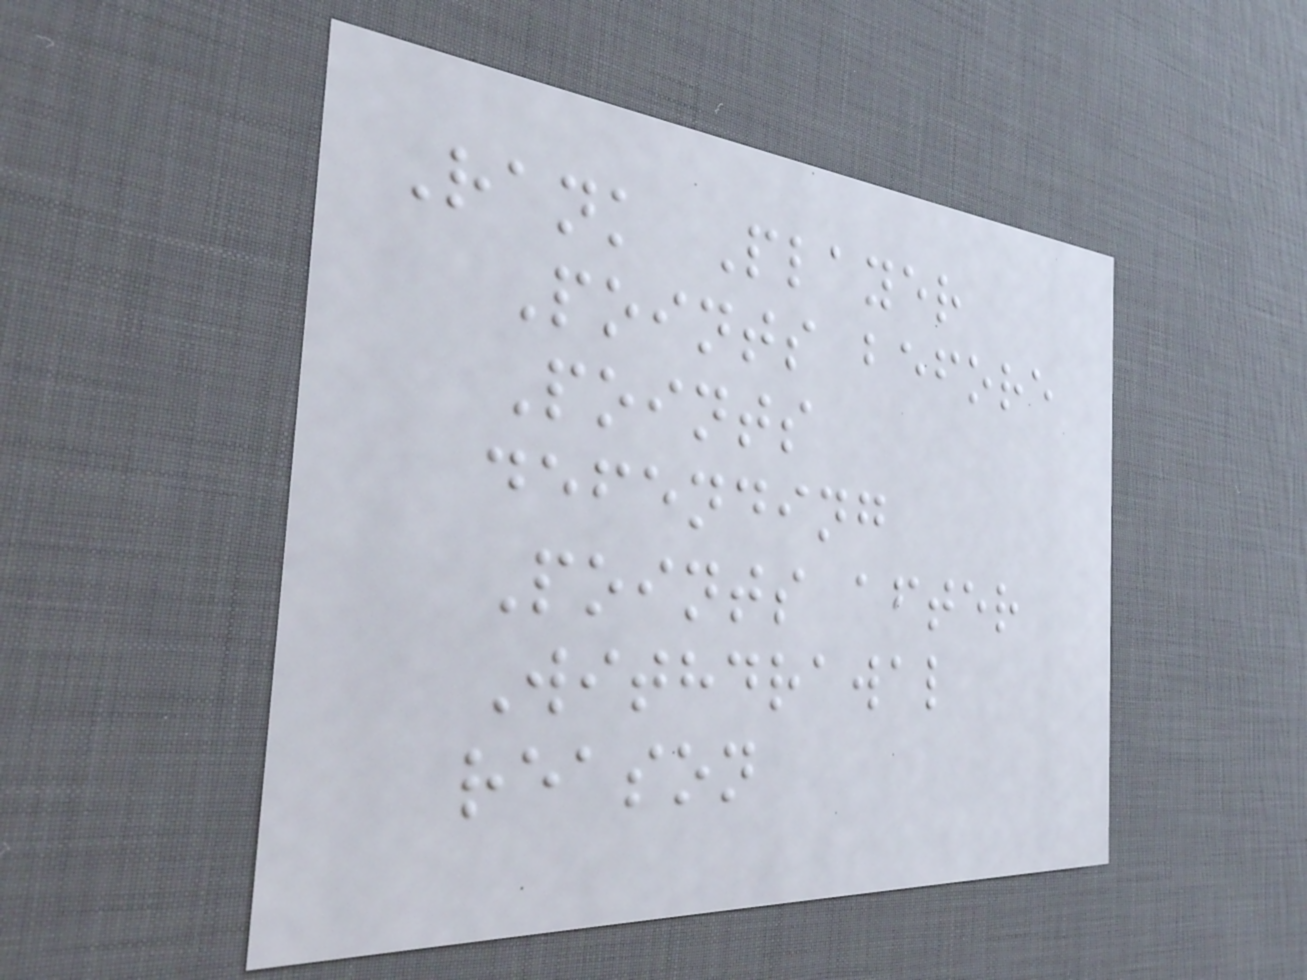Rank Player
Points before
Points
defending
Points after
Withdrawal
reason
